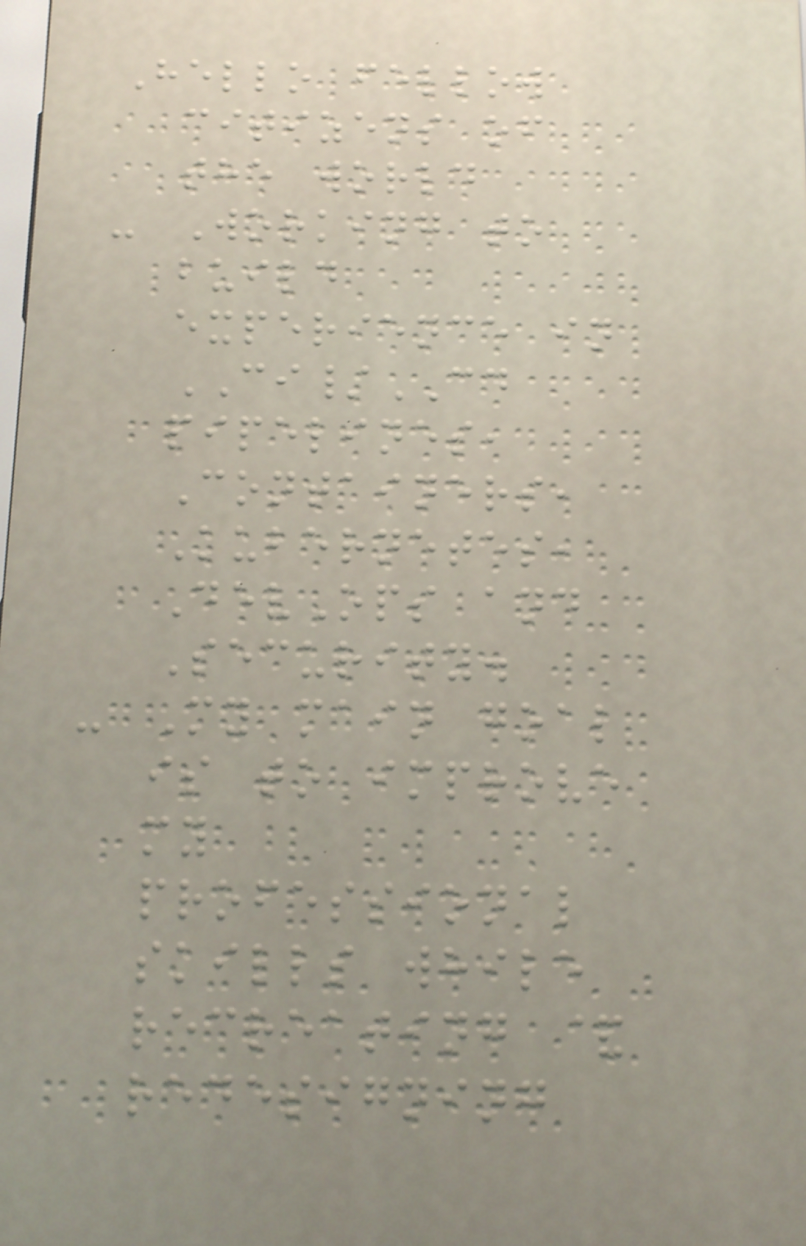Hello fellow
citizens of
the world
- Working to
build
experience in
CI/CD
pipelines,
Containers,
Kubernetes,
DevOps and
Security.
- My main goal
is to improve
my
professional
skills while
recreating &
redesigning
